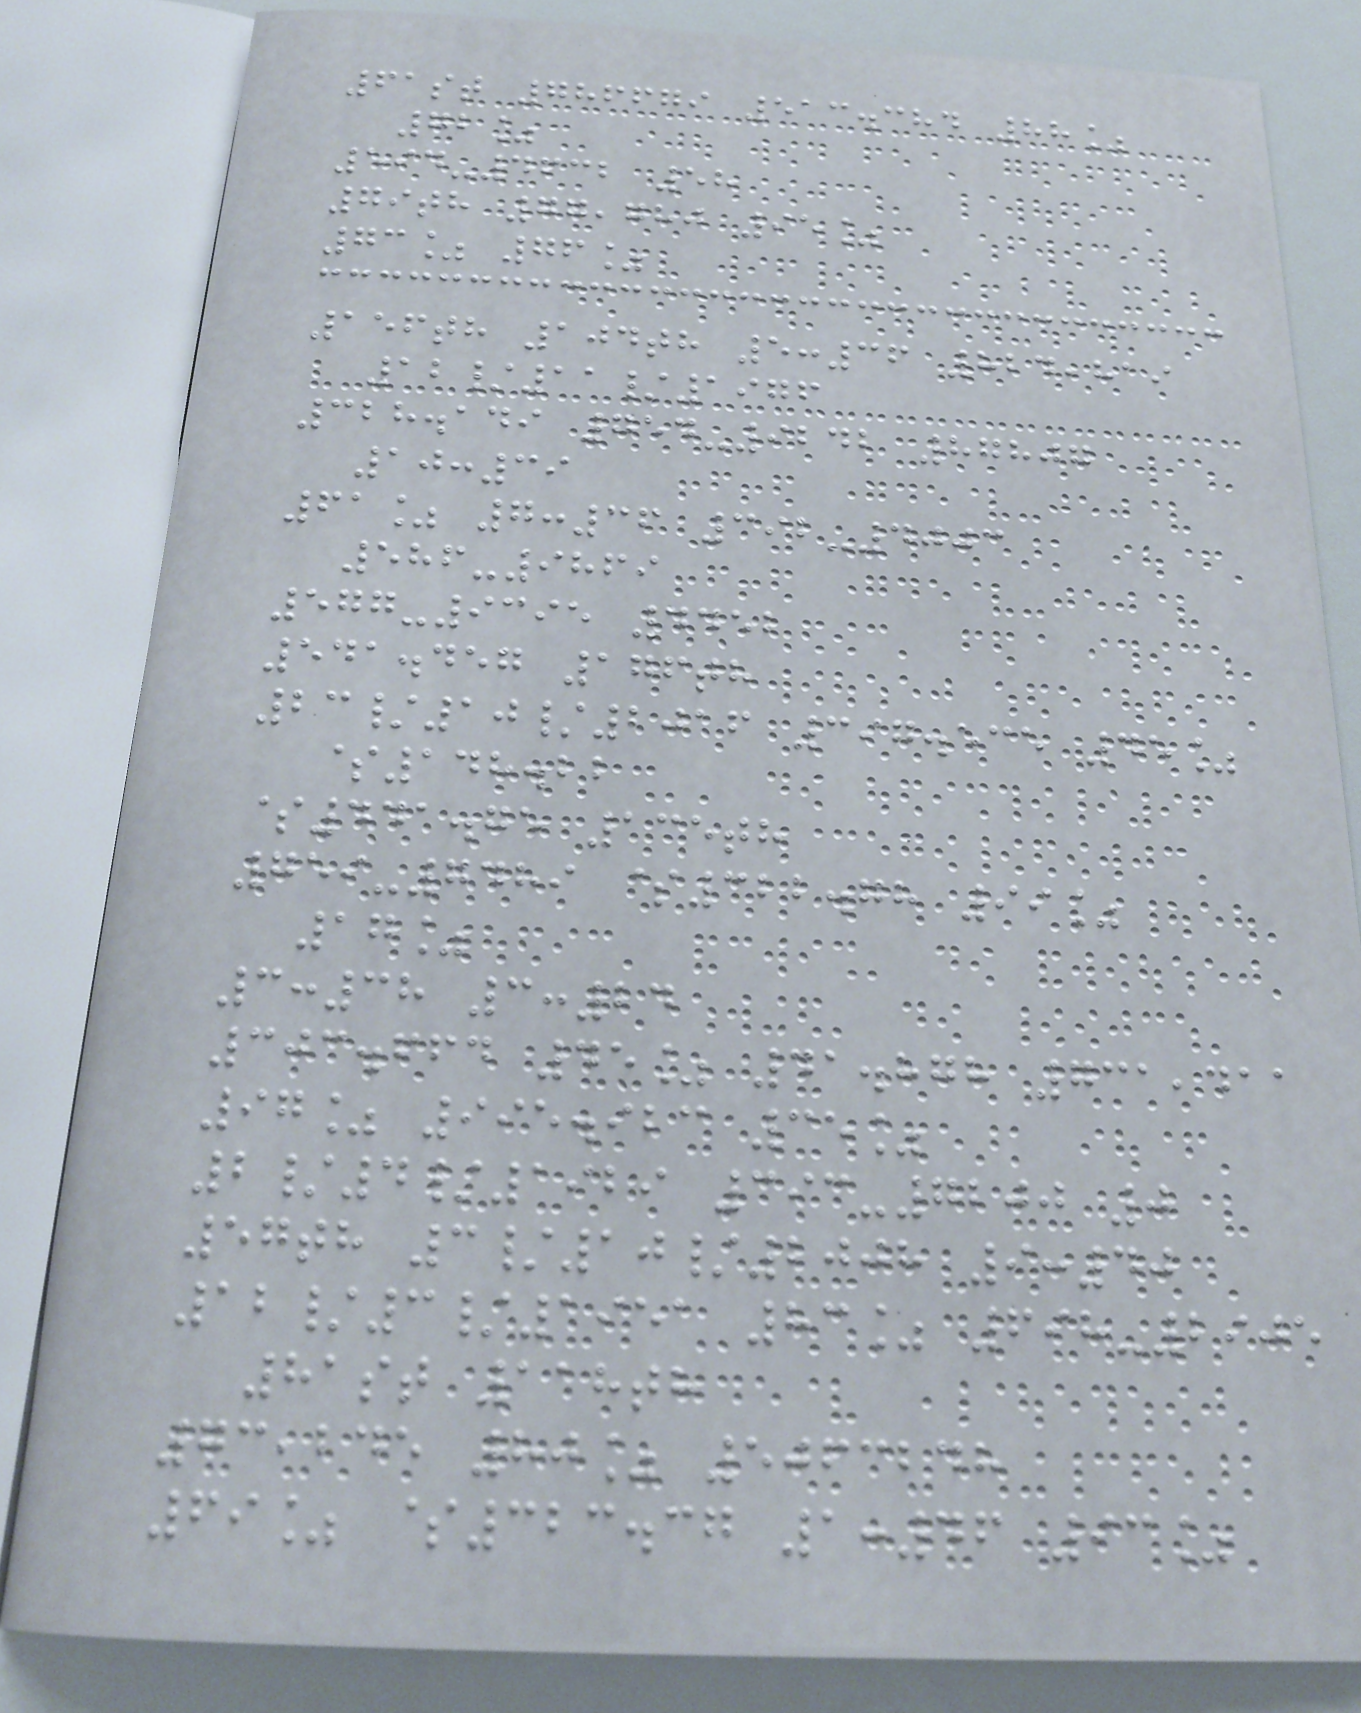61st 786679 513.384 88%
72%
594-4632 58
79th 77,780 95%
73% 76%
156th 104th 5:36 824,819
12/11/1976
328.149 754-9242 87807
10:39
61% 7:36 392-4003
586-9869
577-9395 4452
541.457 176th
23/10/2016 397.535 45%
$148.22
$441.75 135th
759-7489 $322.78 99%
17%
3:38 3:24
303.664 45% 41.878 731,411
97% 995.923 35%
2/4/1929 393-7200 0
57th 3/10/2008 9:40
12/3/1951 83% 698-2905
81st 118th
73,245 80% 5063248
69% $323.37 1:46 93%
